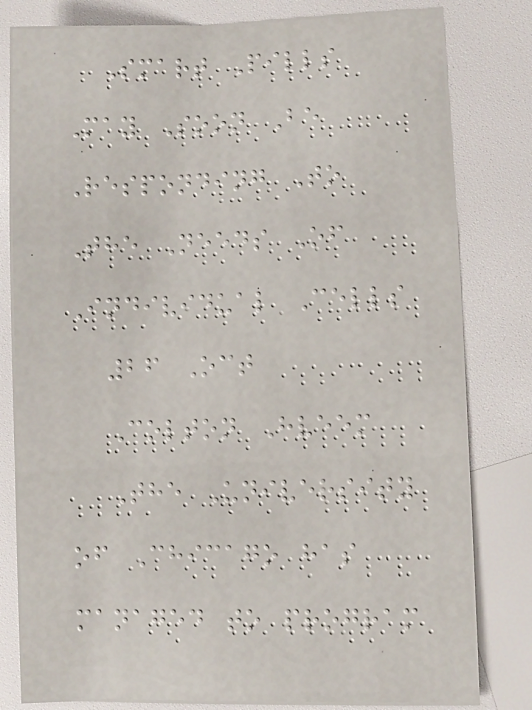Smart Pills
May Soon Be
Responding To
The Needs Of
Individual Cells
26 Oct
Colton Hveem
The University
of Chicago has
managed to program
